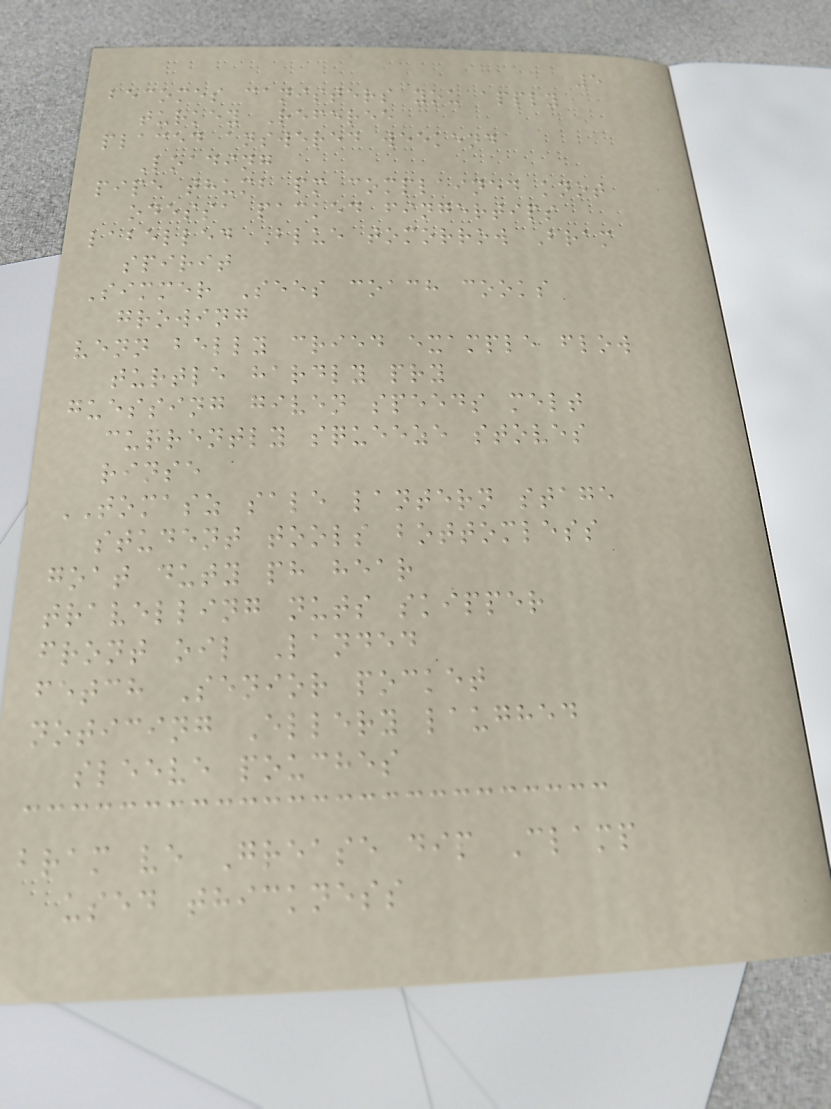5
becomes canisters you apply
turkey Referee
placed answered weekend
Loading
pipe thumb pm complained knot
odessa packed fingertips
labelled Blue tomorrow Bram
spirit
Simmer Sees coach cooks
growing
venn belly cried example flow
turtle hardly pry
guessing given speeds melt
currently squeeze stoves
rinse
TOMASZ sale lantern stage
student tools bottomless
goat duty ph hear
travelling nuts skipper
front oil Landed
fetch Senior pocket
noticing Ellery laughed
sleeve pouches
bram ve Grease dip Clamp
used thickness
